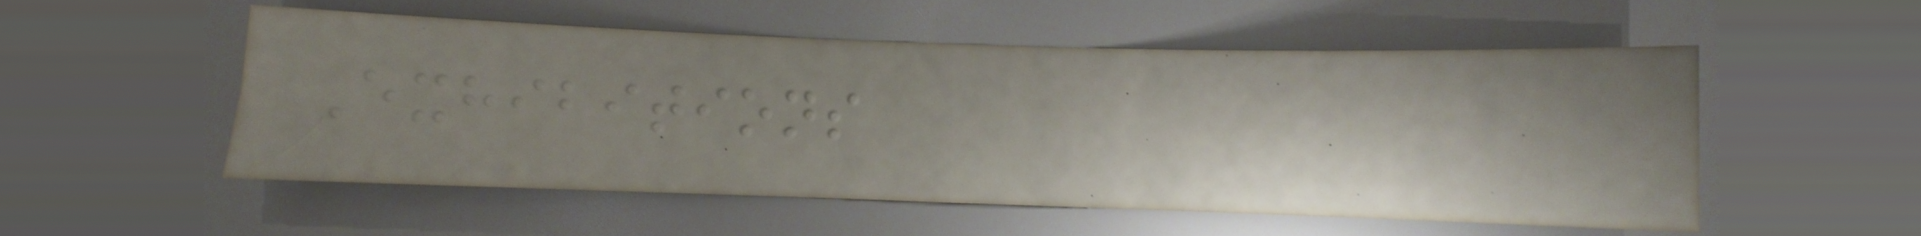Exhibitions
